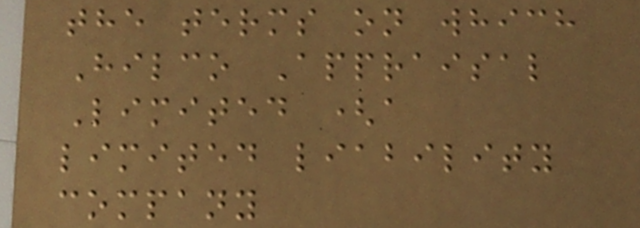the terms on which
Hilco Appraisal
Limited (a
limited liability
company
